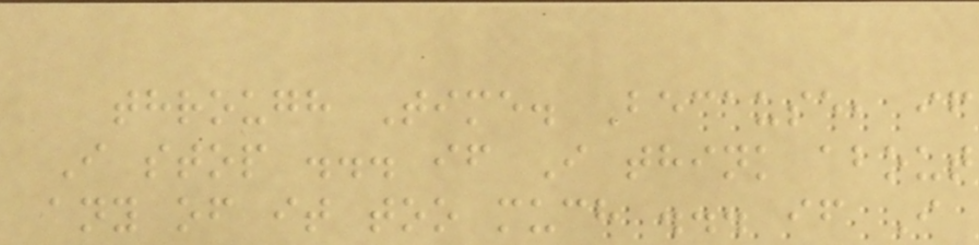through Time. Because, if
I stop ... if I think about
any of it too much ... if I
